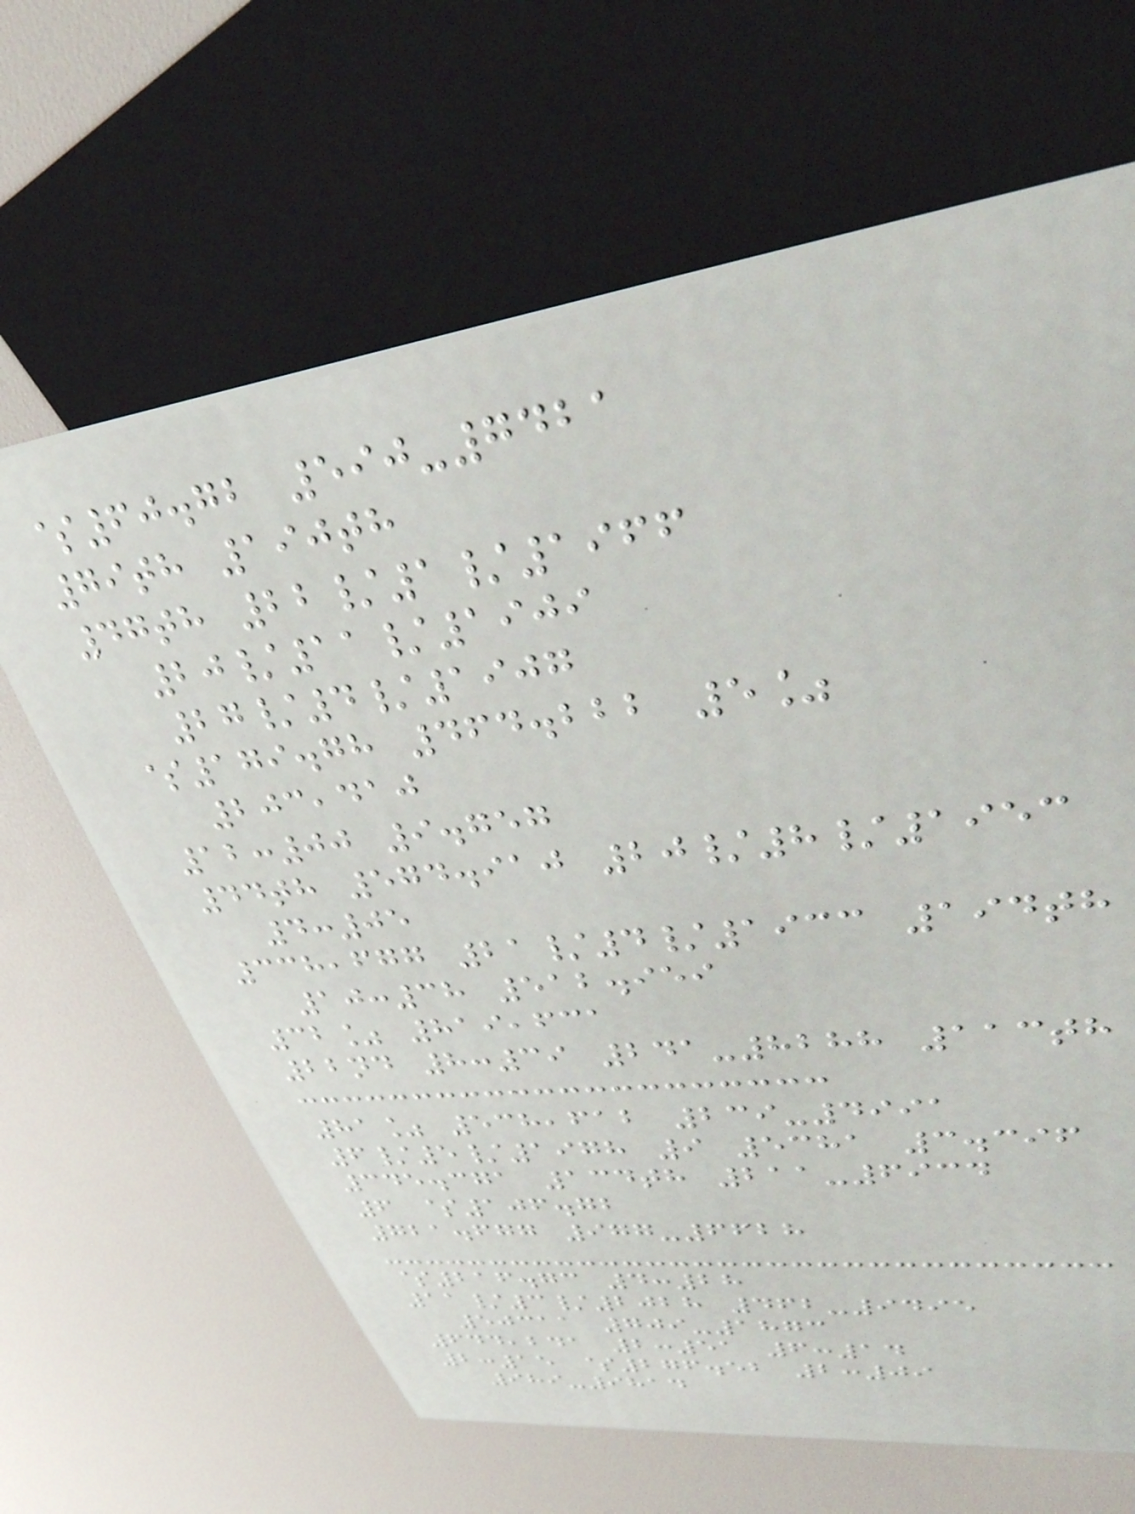$60.72 590-7421
79th 190th
47th 22/1/1966
20/11/1909
27/4/1907
$179.78 464.222 5%
203,410
12:00 9.757
44th 574.910 20/8/1953
4:05
338,677 21/4/1933 194th
10:38 512.959
32% 819,631
22nd 8:39 241-8288 113th
81% 538,612 239-4991
6/5/1978 9 5381 3.396
345.371 134th 211-6934
6 $106.72
721.677 977-6628
$216.73 4:28
11/3/2028 462-9495
50311 709-1873
644,241 2:51 6:14
2:15 $276.52 2:09
989-9814
